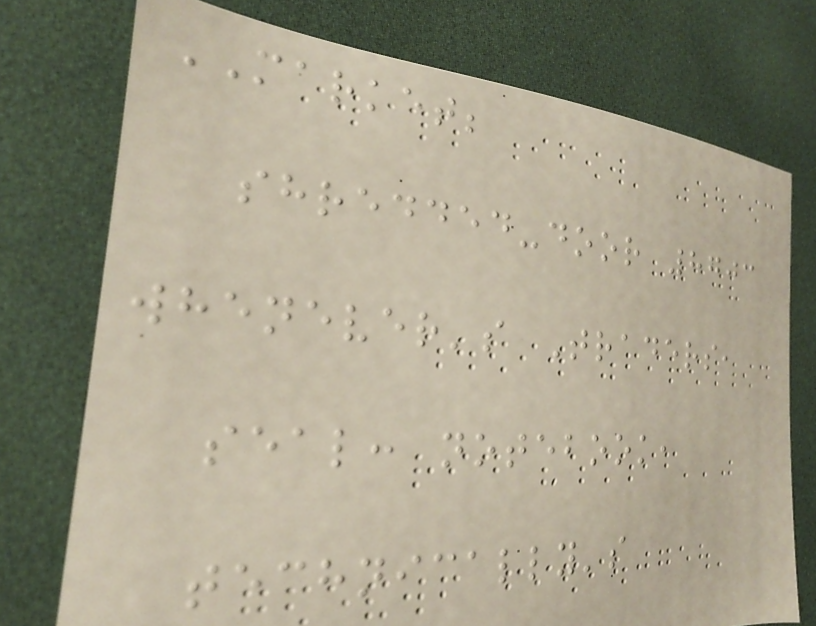MARKET;
shredded-door 8703
whenever's Traders,
seal: notebook,
technically's
